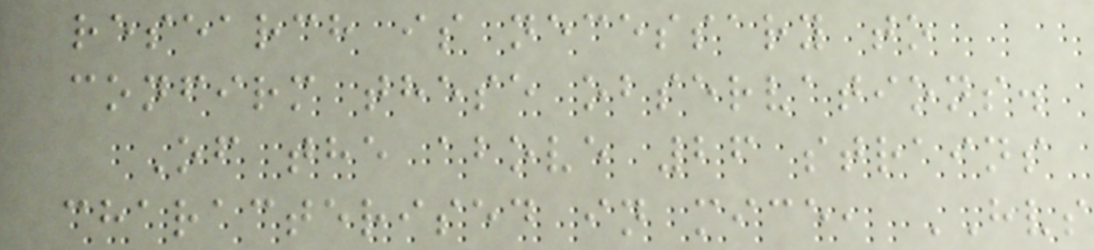research is necessary to
confirm these observations.
Of the above 26 strains
characterised in mice, HVS
